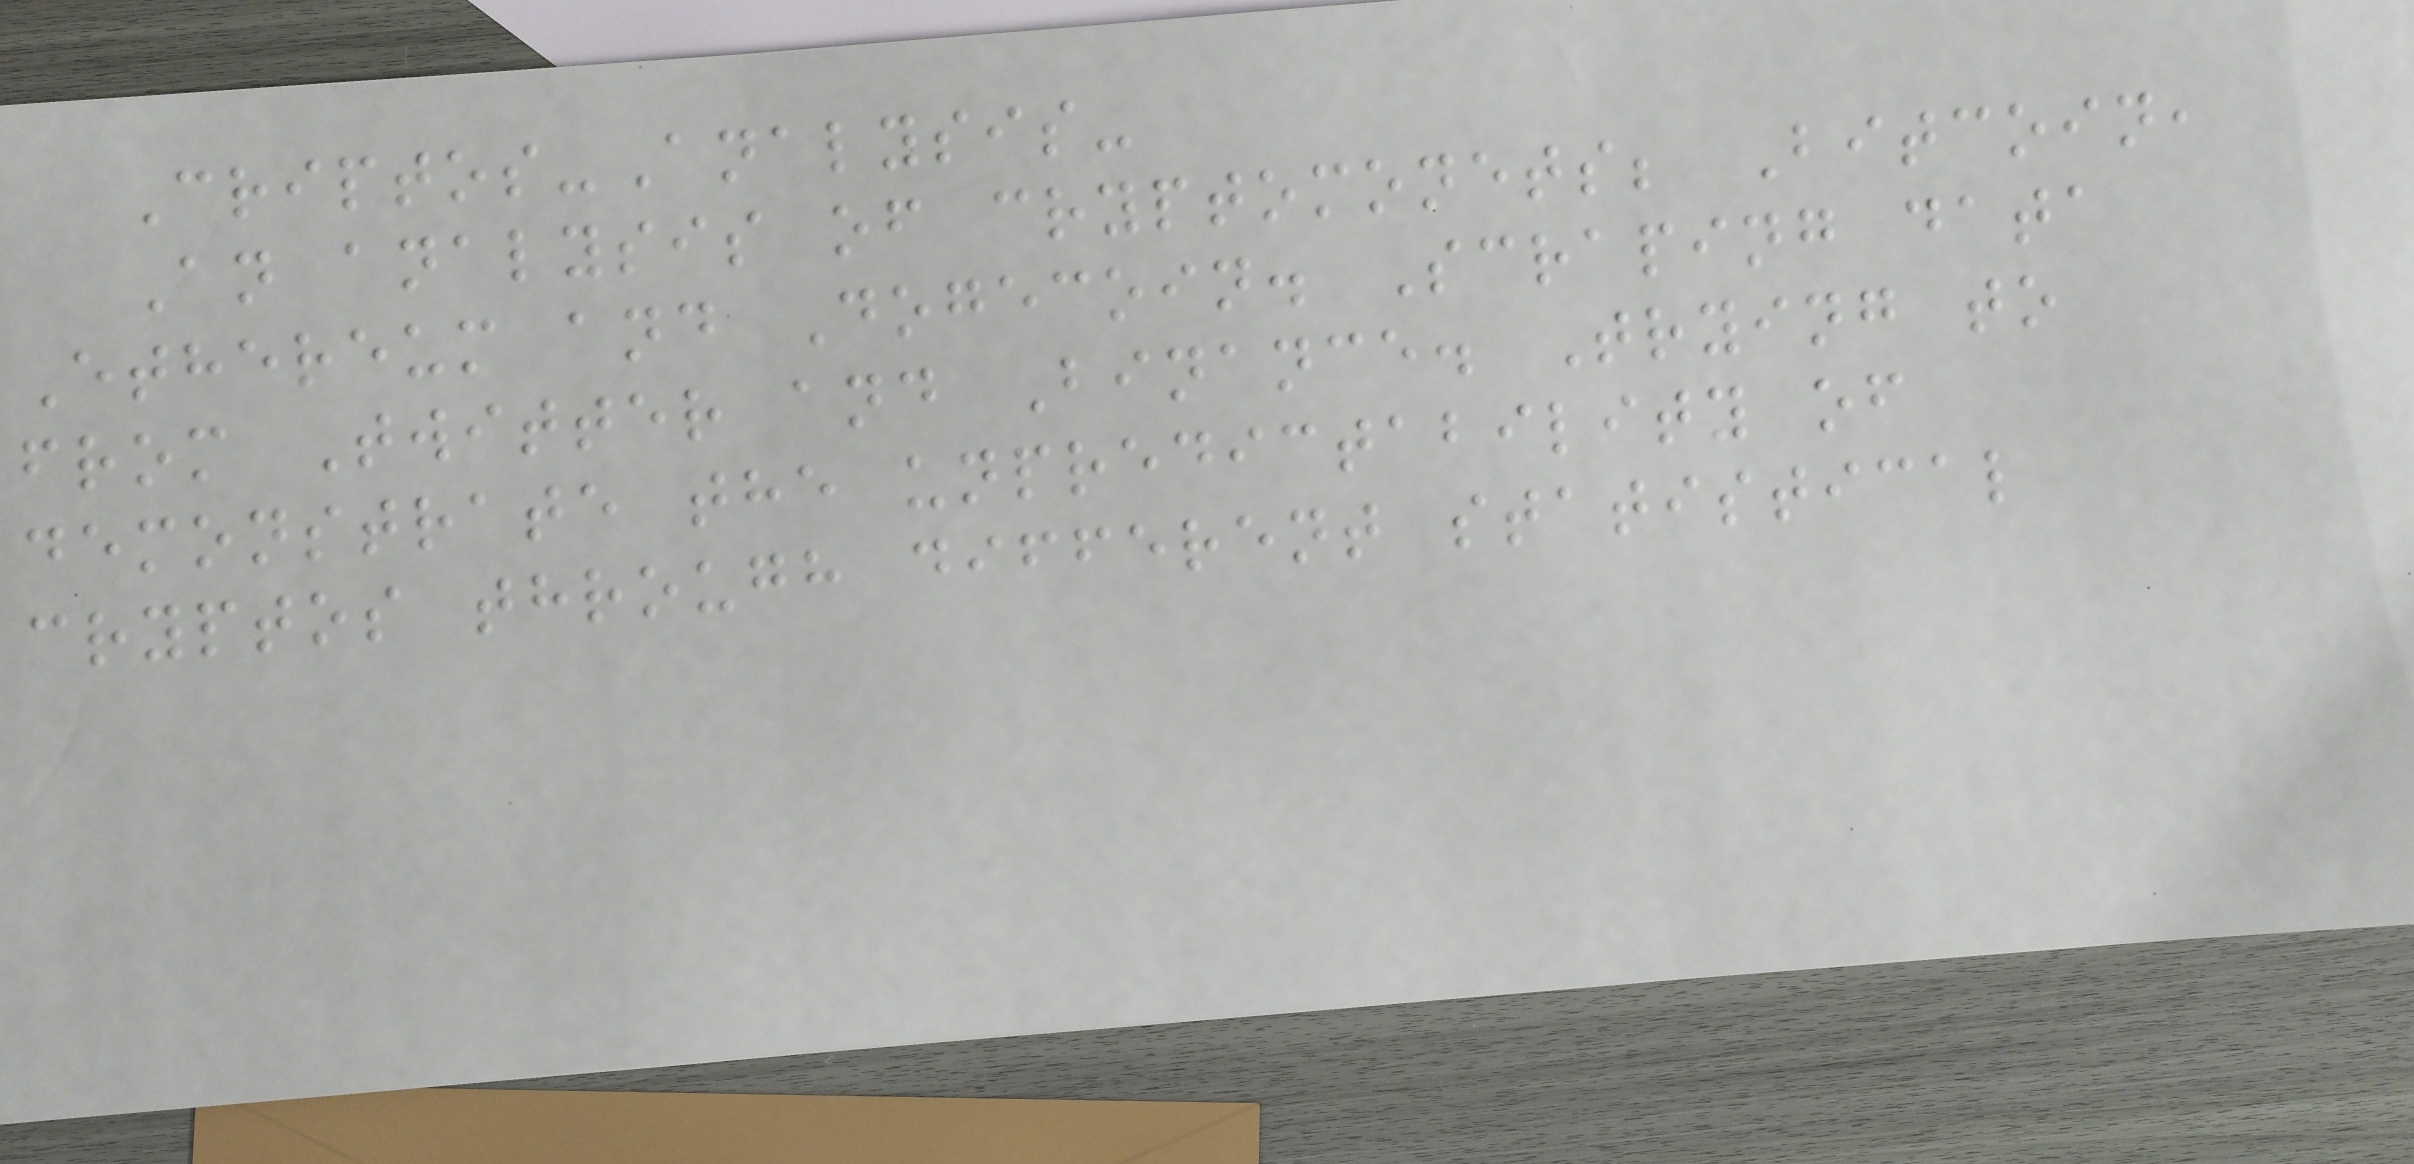Criptos-Analysis-
An analysis of cryptomonets; Bitcoin,
Ethereum and Dogecoin. Scraping data
from Twitter and Binance. Trying to
demonstrate the unpredictability of
cryptos through different statistical
